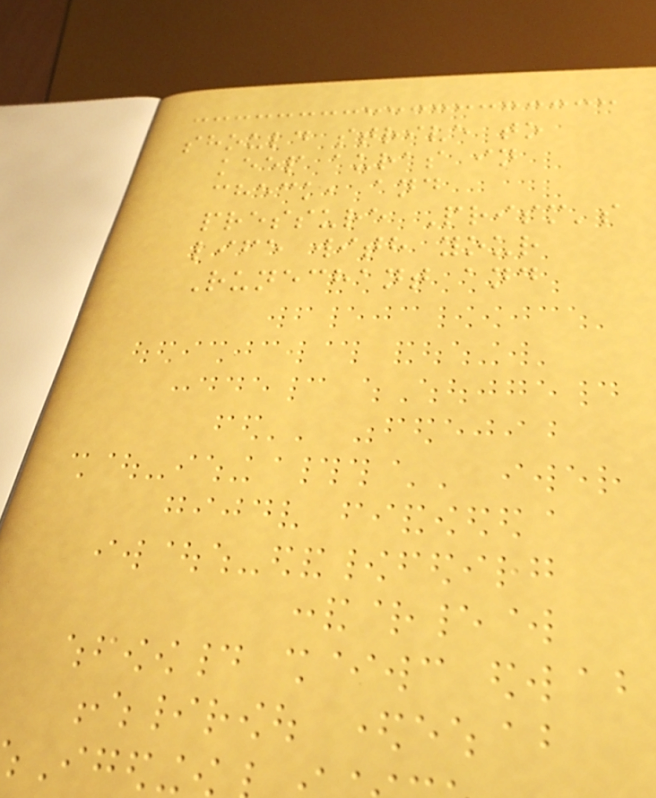should strive to
keep auras in
check, and
pressure Prism's
life with your
Runechant and
